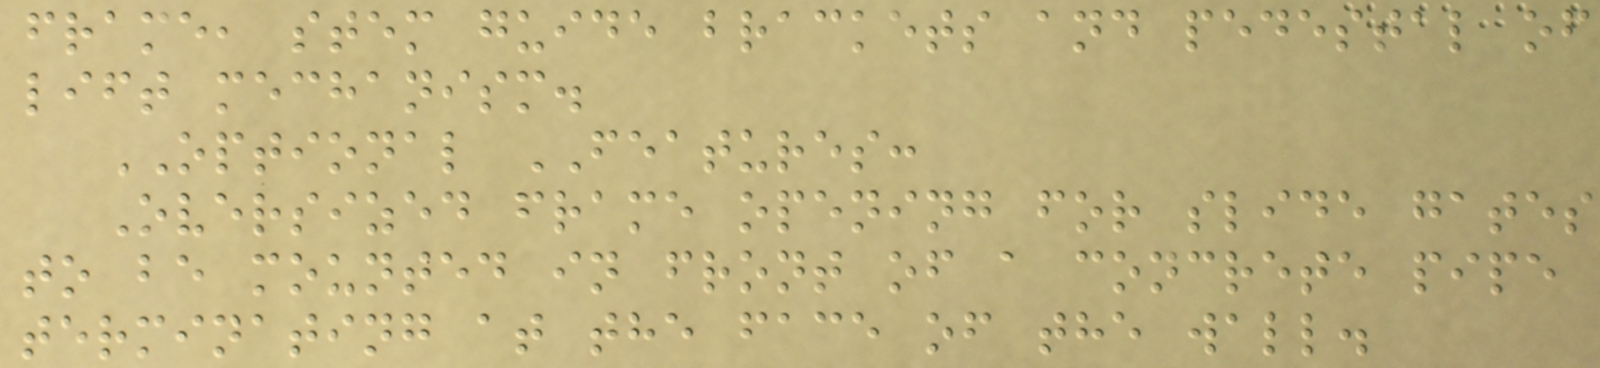frame, stem guide brackets and pedestal of
lift mechanism.
OPTIONAL FEATURES:
Oversized frame opening for slide gates
to be mounted in front of a concrete pipe
terminating at the face of the wall.
